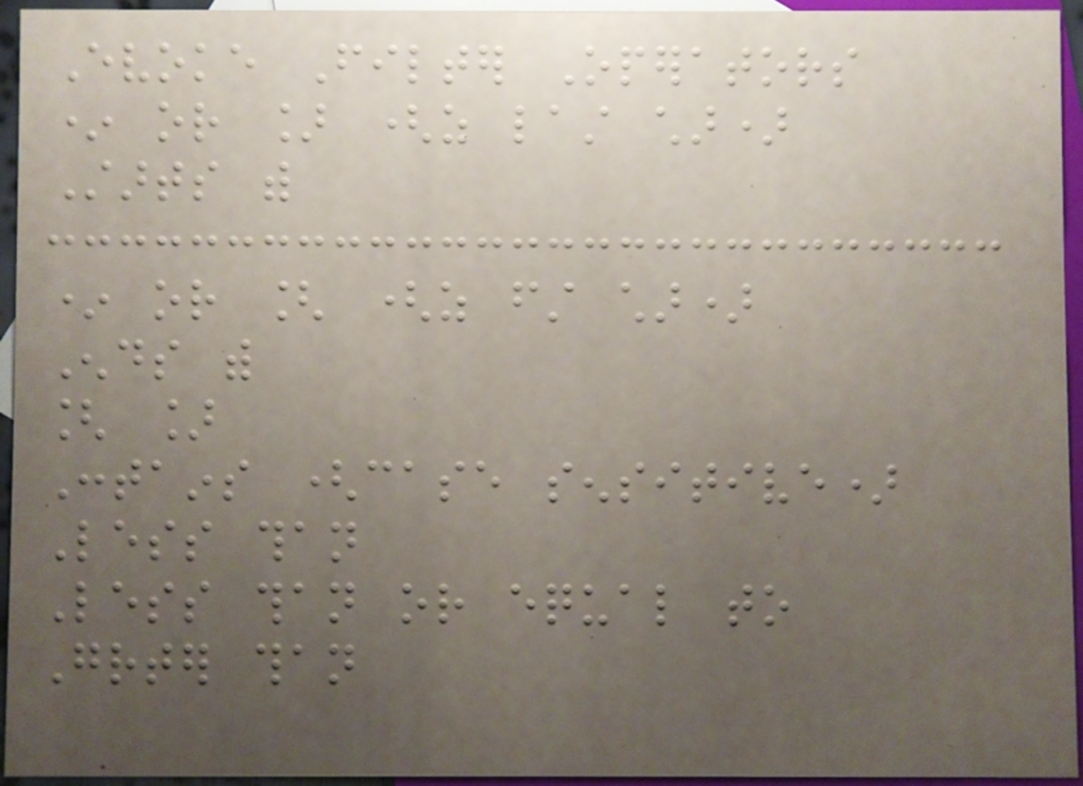Evoke Filter Operators
* or ] (as last char)
Starts with
* or [ (as first char)
Ends with
[ ]
Contains (case sensitive)
Less than
Less than or equal to
Greater than
